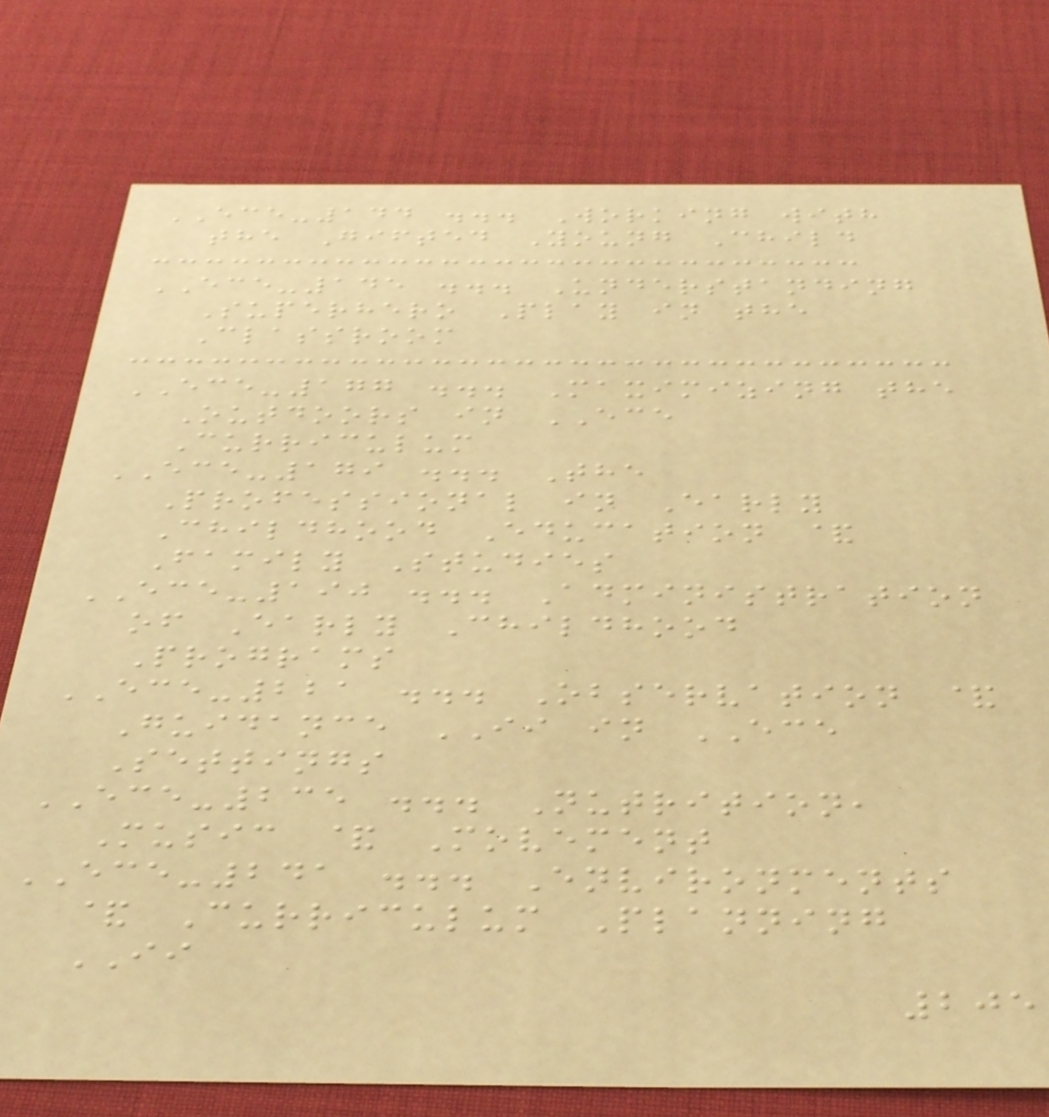ECE-144 ... Working with
the Gifted Young Child
ECE-145 ... Understanding
Superhero Play in the
Classroom
ECE-177 ... Maximizing the
Outdoors in ECE
Curriculum
ECE-179 ... The
Professional in Early
Childhood Education &
Family Studies
ECE-190 ... Administration
of Early Childhood
Programs
ECE-221 ... Observation &
Guidance II in ECE
Settings
ECE-235 ... Nutrition,
Music & Movement
ECE-241 ... Environments
& Curriculum Planning
II
205
